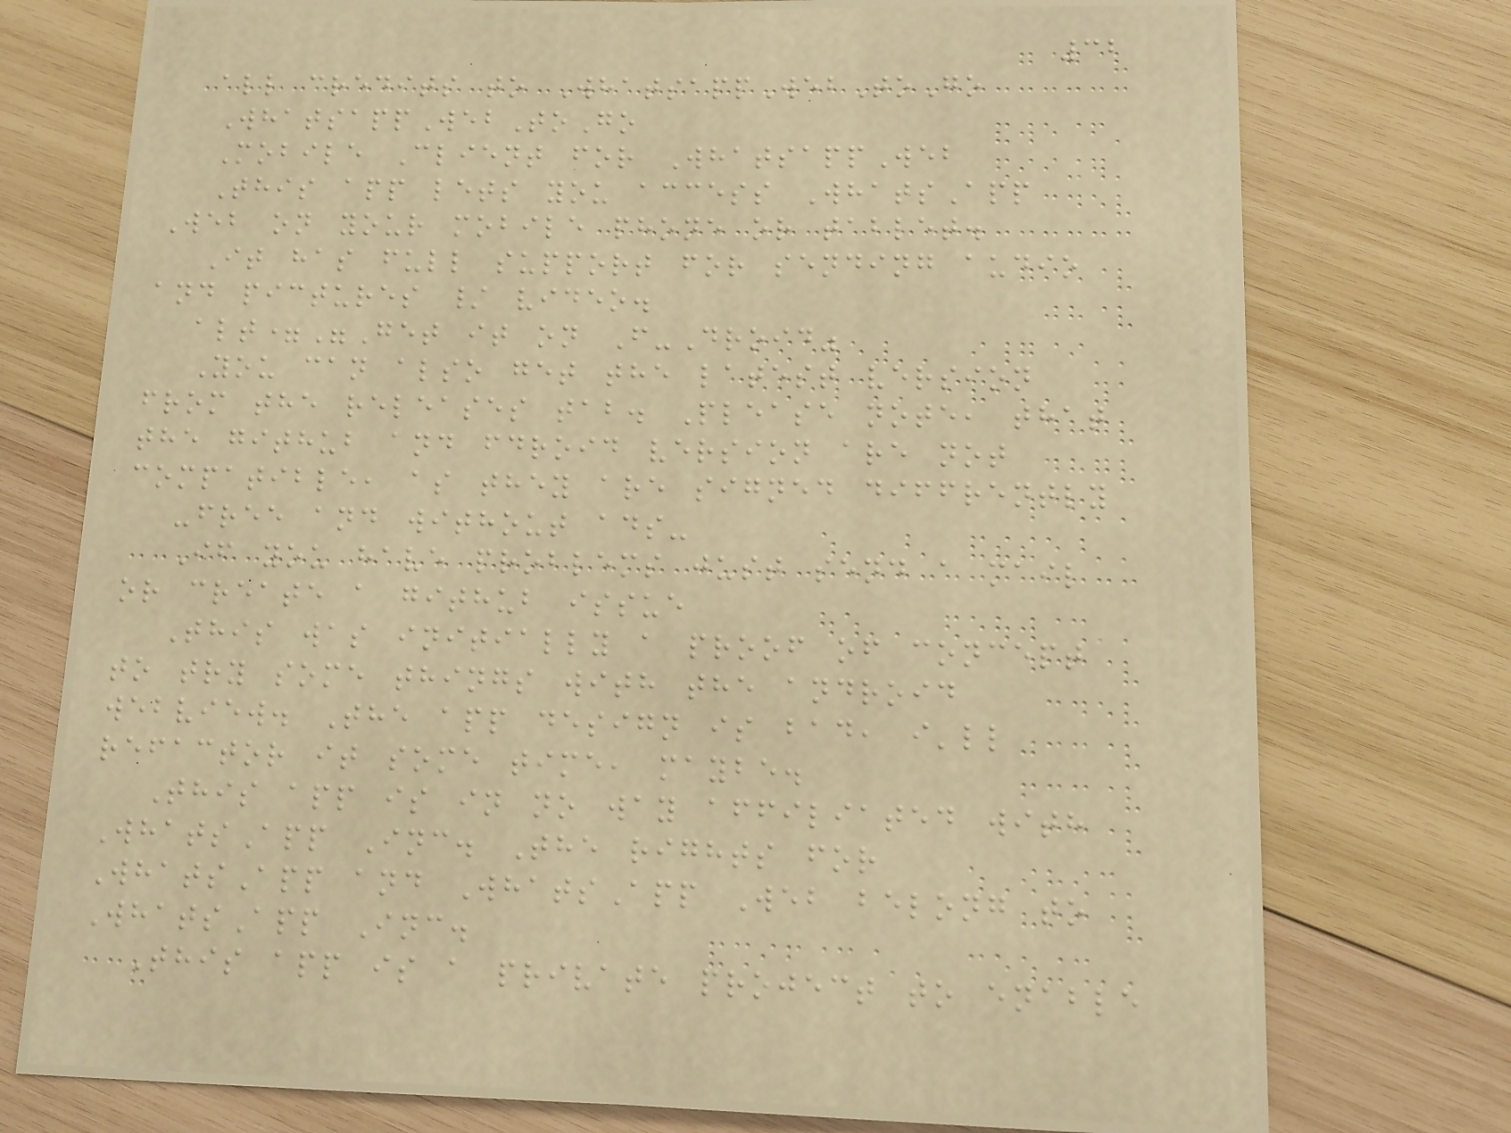32
all credits to WhatsappWebToGo
WhatsappWebToGo
Mobile Client for WhatsappWeb
This app lets you access WhatsApp
Web on your mobile phone or tablet.
It has full support for sending audio
and pictures / video.
alt="Get it on F-Droid"
You can also get the latest version
from the releases tab. Please note, that
the github and fdroid version are not
compatible, as they are signed diffrently
-free and without ads-
If you have problems just send a mail
or create a github issue
This was initially a proof of concept
to try some things with the android
webview. The app design is bad, i'll
refactor it some time, maybe.
This app is in no way affiliated with
WhatsApp Inc. The rights for
WhatsApp and WhatsApp Web belong to
WhatsApp Inc.
This app is a private project to enable
